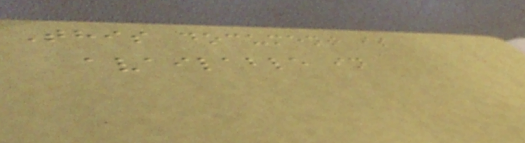This document is
available in
